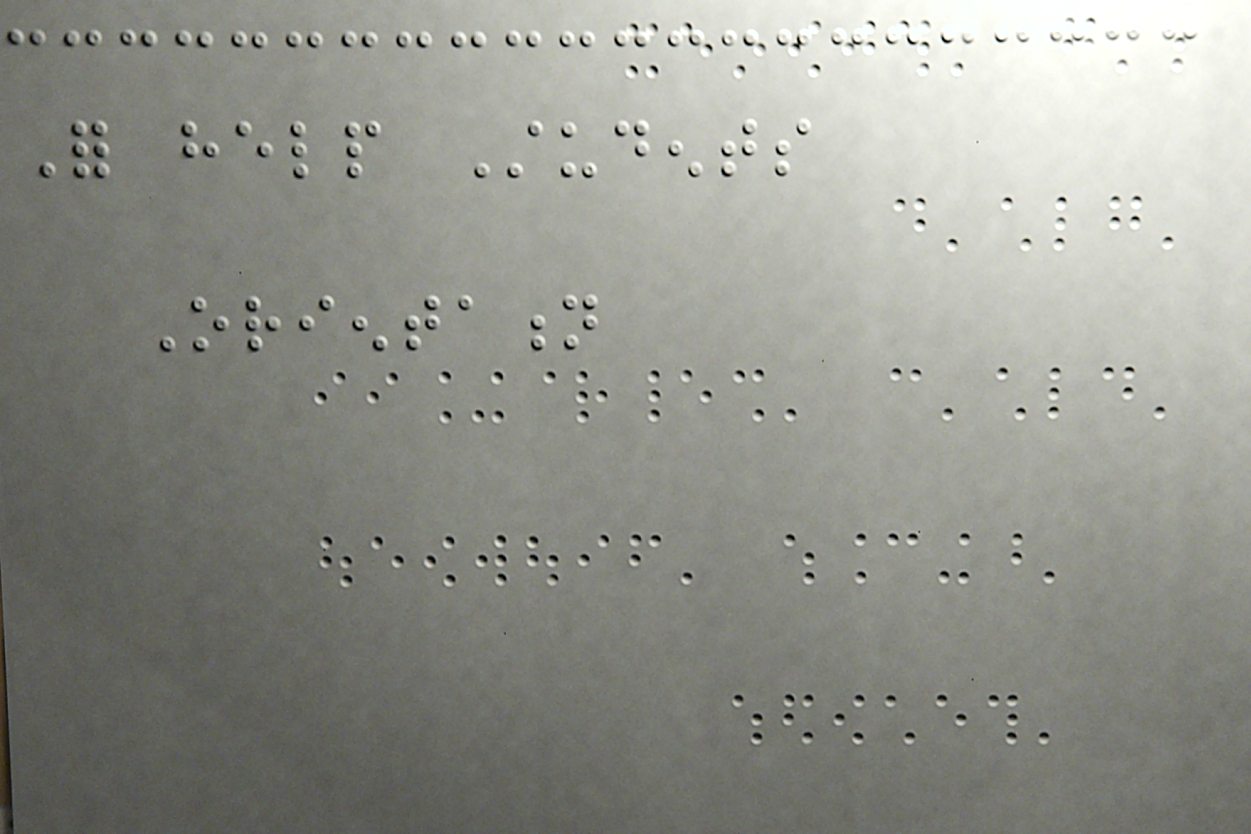For help Students
Orientation
